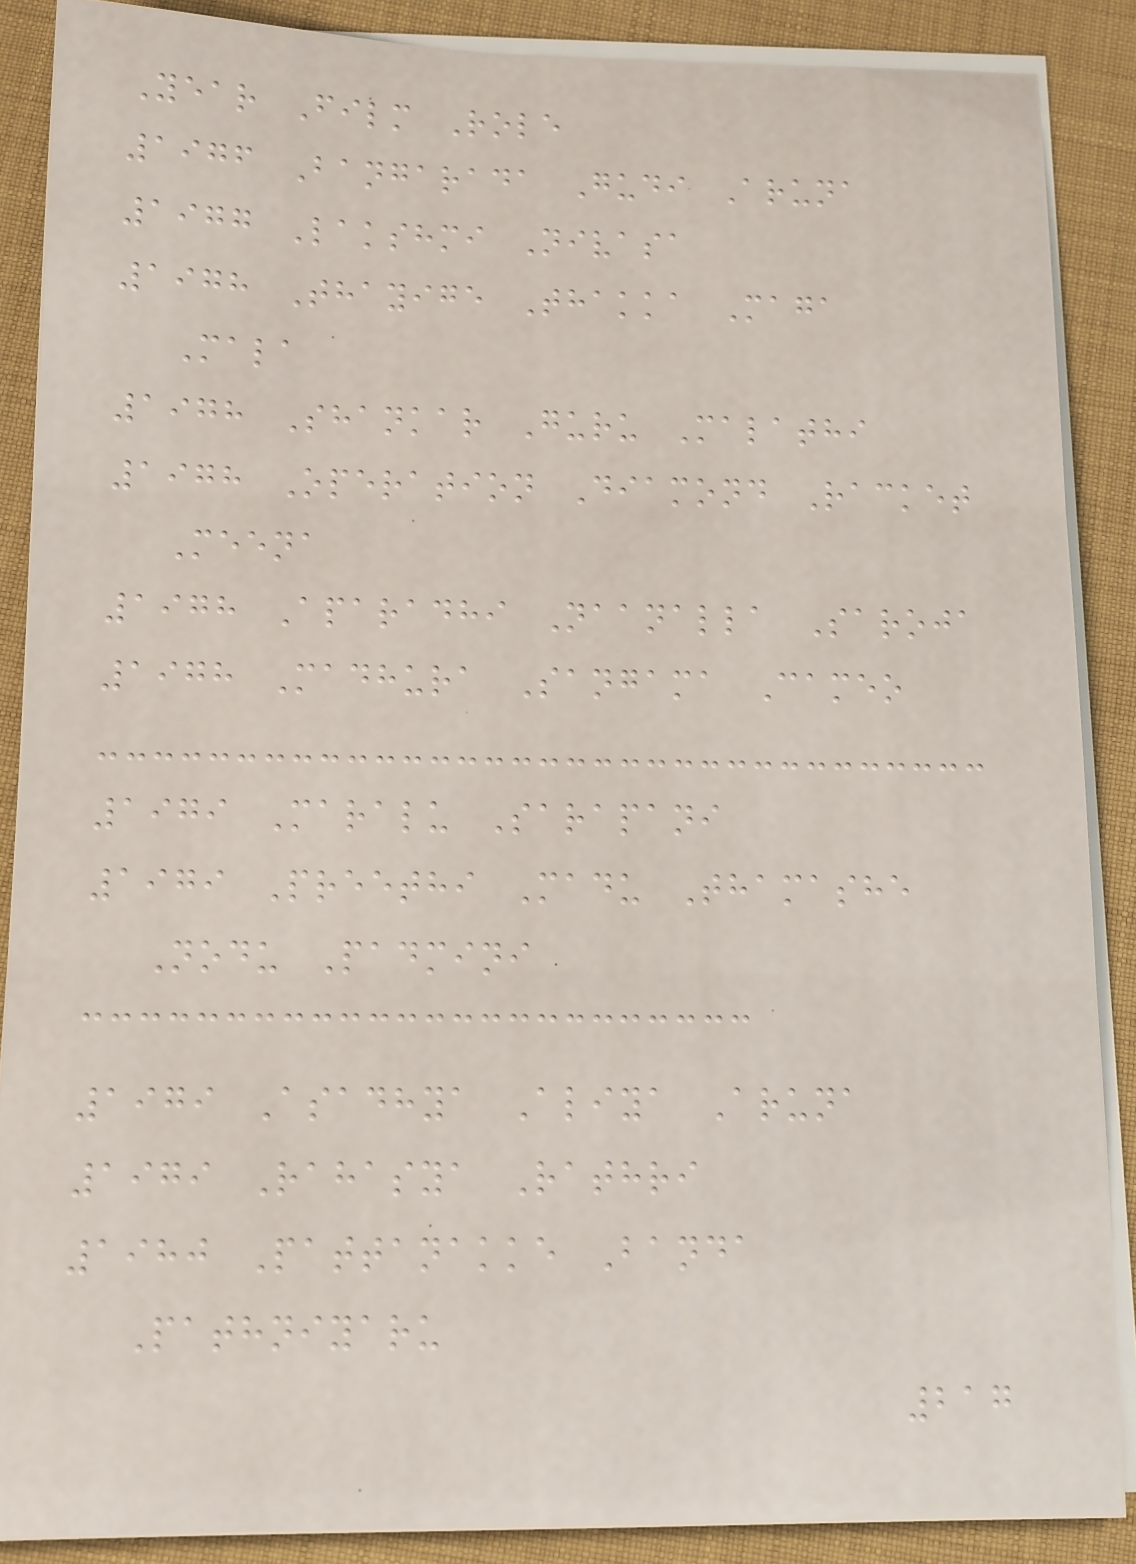Year Film Role
1976 Bangarada Gudi Aruna
1977 Lakshmi Nivasa
1978 Thayige Thakka Maga
Mala
1978 Shankar Guru Malathi
1978 Operation Diamond Racket
Meena
1978 Aparadhi Naanalla Saroja
1978 Madhura Sangama Cameo
1979 Maralu Sarapani
1979 Preethi Madu Thamashe
Nodu Padmini
1979 Asadhya Aliya Aruna
1979 Rahasya Rathri
1980 Pattanakke Banda
Pathniyaru
217
